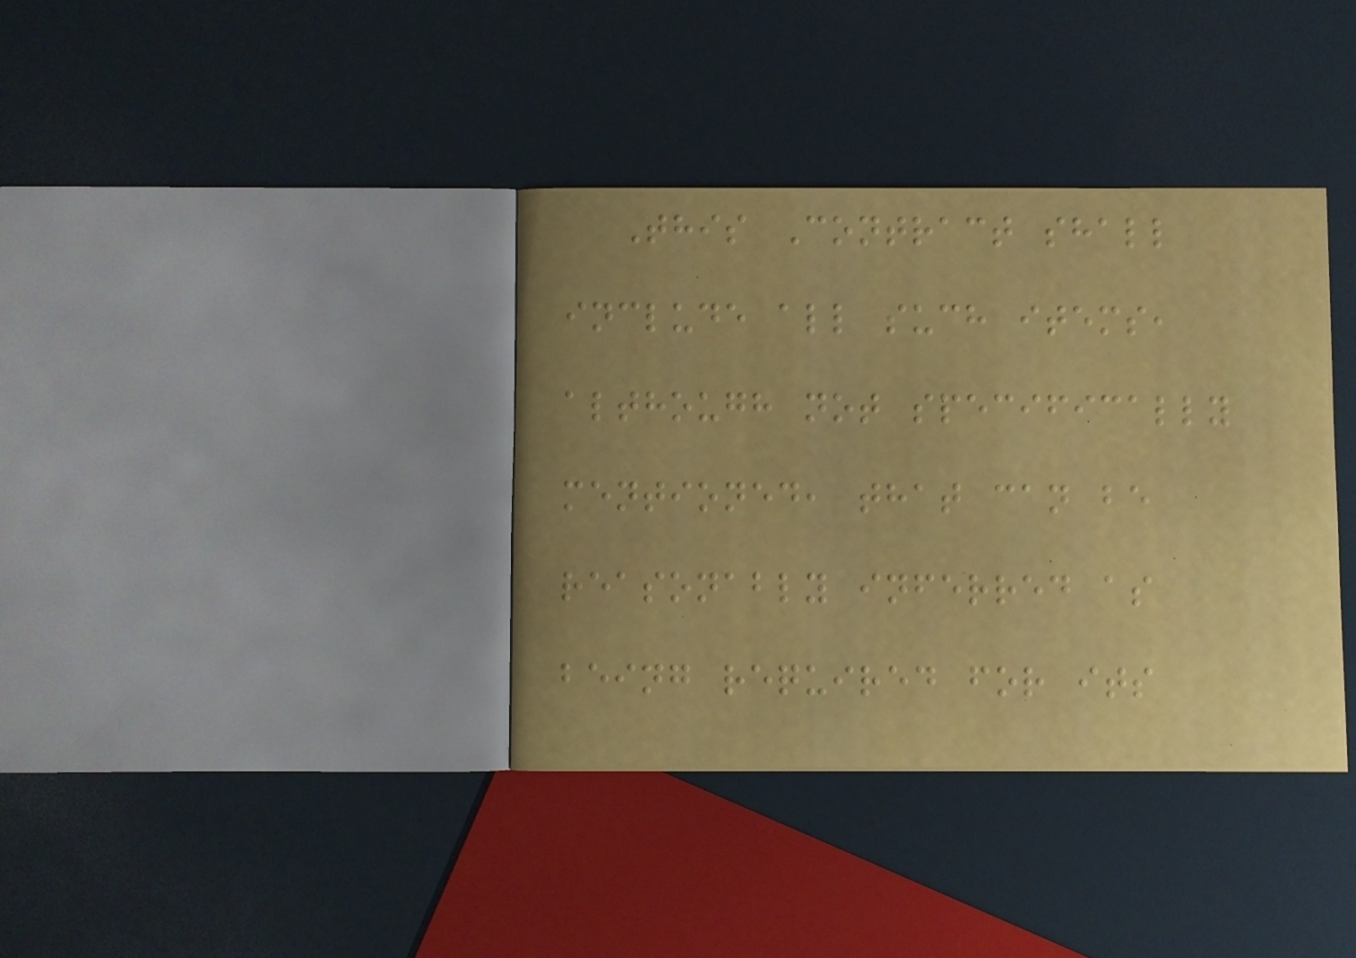This Contract shall
include all such items,
although not specifically
mentioned, that can be
reasonably inferred as
being required for its
